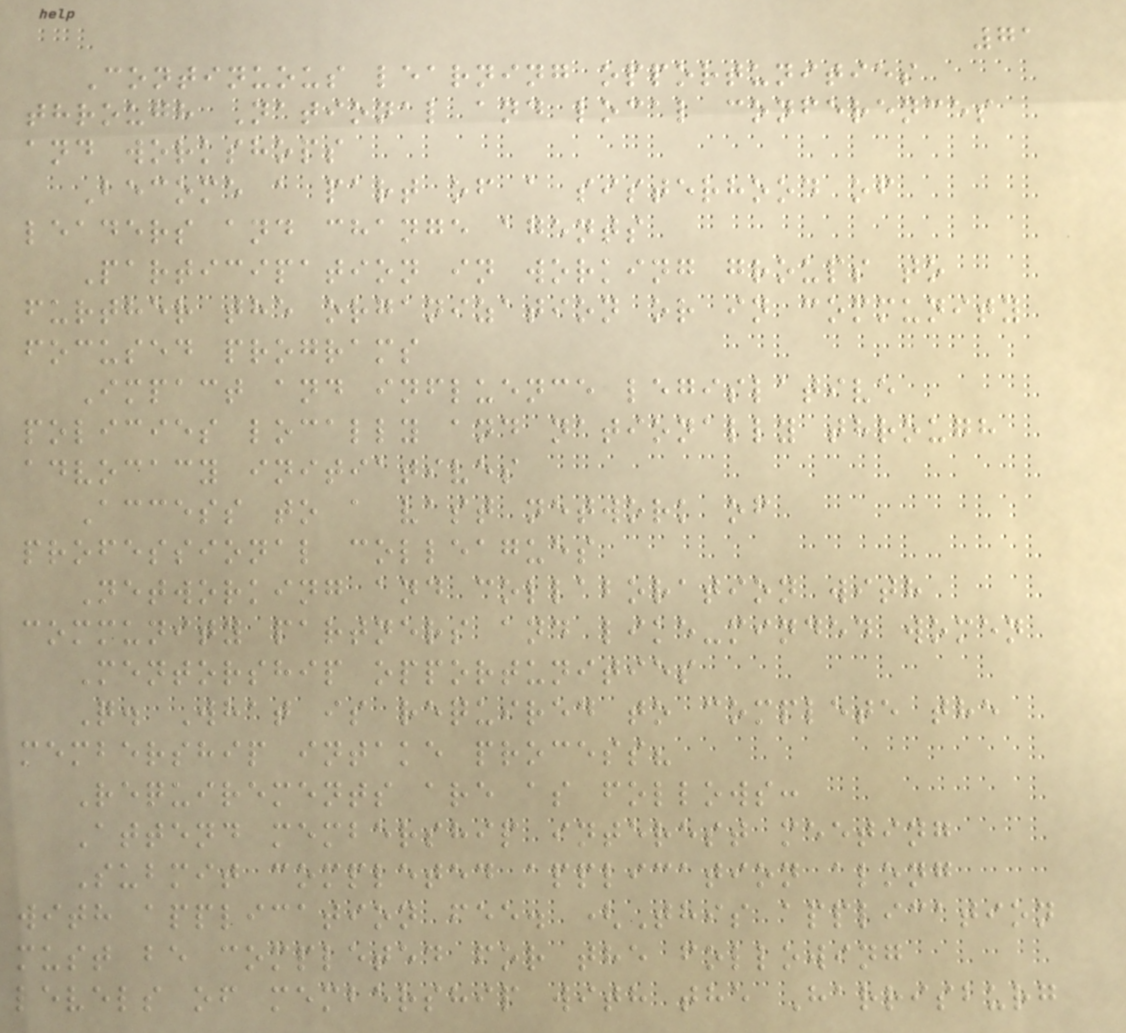71
Continuous learning opportunities
through National and local conferences
and workshops
Become a part of a sisterhood of
leaders and change agents
Participation in working groups to
further the organization or in community
focused programs
Impact and influence legislative
policies locally and nationally through
advocacy initiatives
Access to a vast network of
professional colleagues
Networking and collaboration with
community partners and like-minded women
Mentorship opportunities
Q. What is required to complete the
membership intake process?
Requirements are as follows:
Attend membership interest meeting
Submit completed application along
with application fee. (This application
must be completed for the following
levels of membership with the Harrisburg
